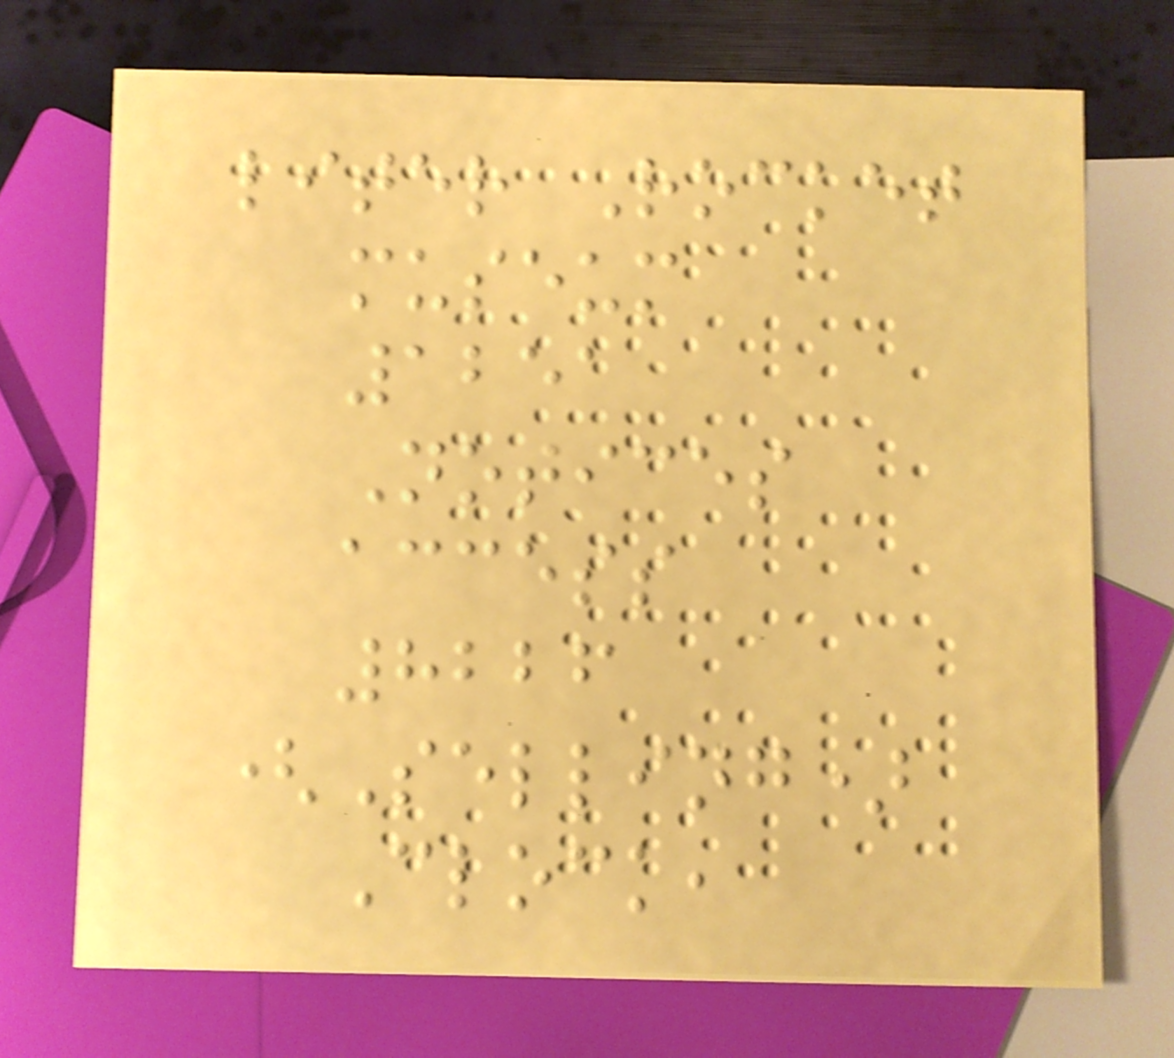liter Rocket
museum
1251
Notices
access
8226
(Selling)
Clock,
